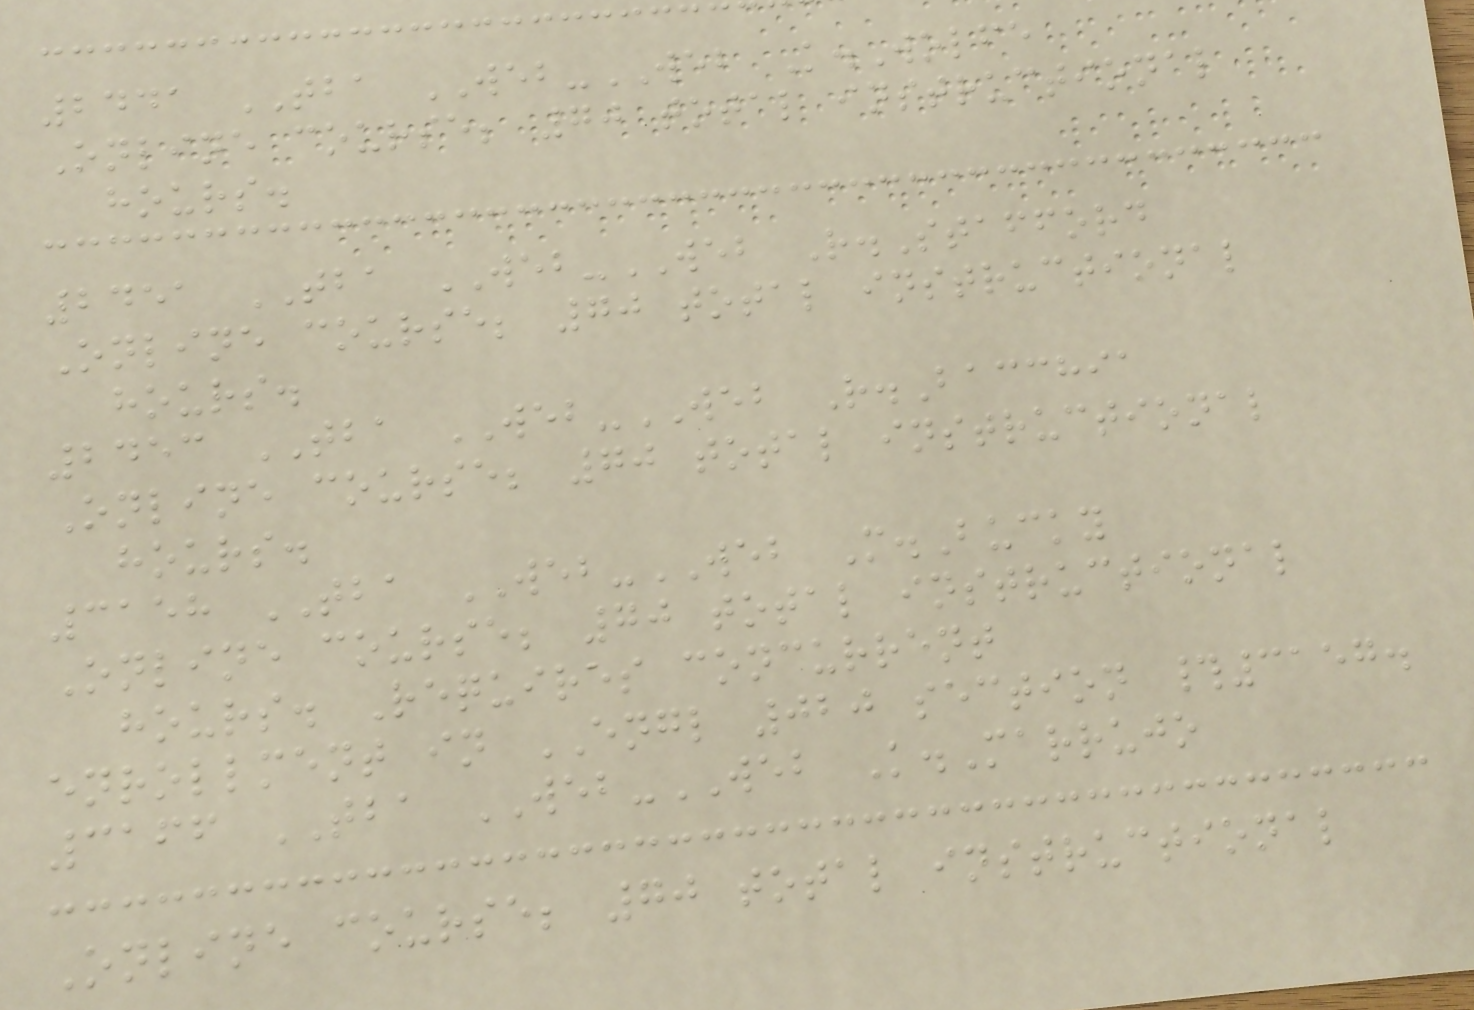2441 TBA WEB-WEB K.Wolfe
Online course; 70 total instructional
hours.
2451 TBA WEB-WEB R.Stafford
Online course; 70 total instructional
hours.
2453 TBA WEB-WEB R.Bacchia
Online course; 70 total instructional
hours.
3158 TBA WEB-WEB M.Bucky
Online course; 70 total instructional
hours. Requires concurrent
enrollment in ENGL 020 section #3157.
3166 TBA WEB-WEB K.Marrujo
Online course; 70 total instructional
